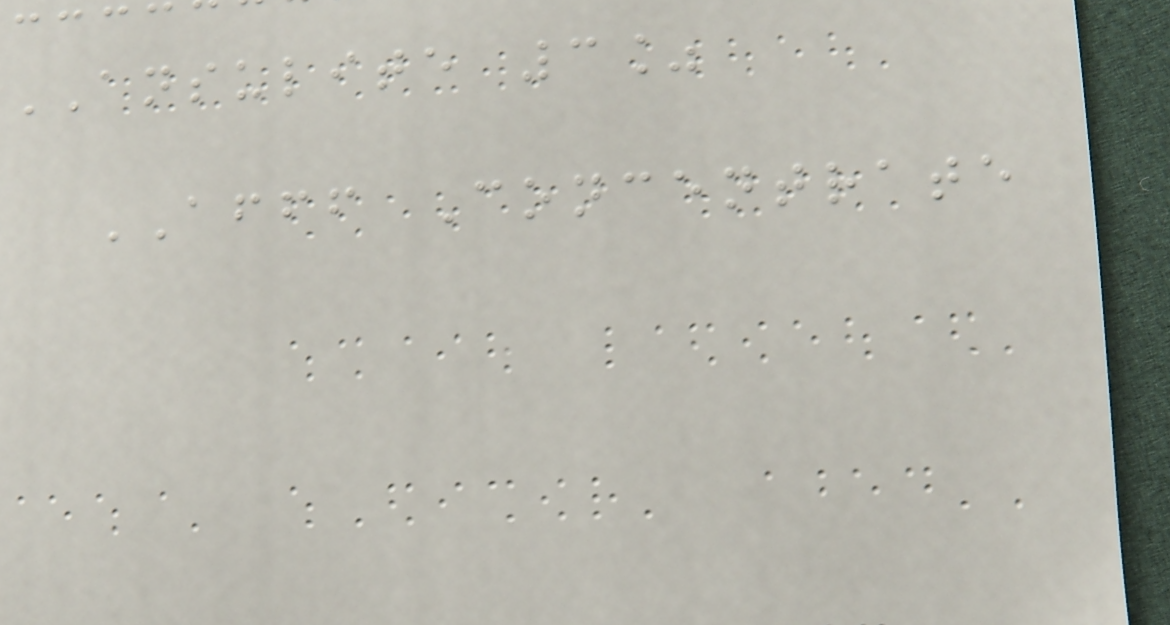ANSULITE 3%
AFFF Concentrate
